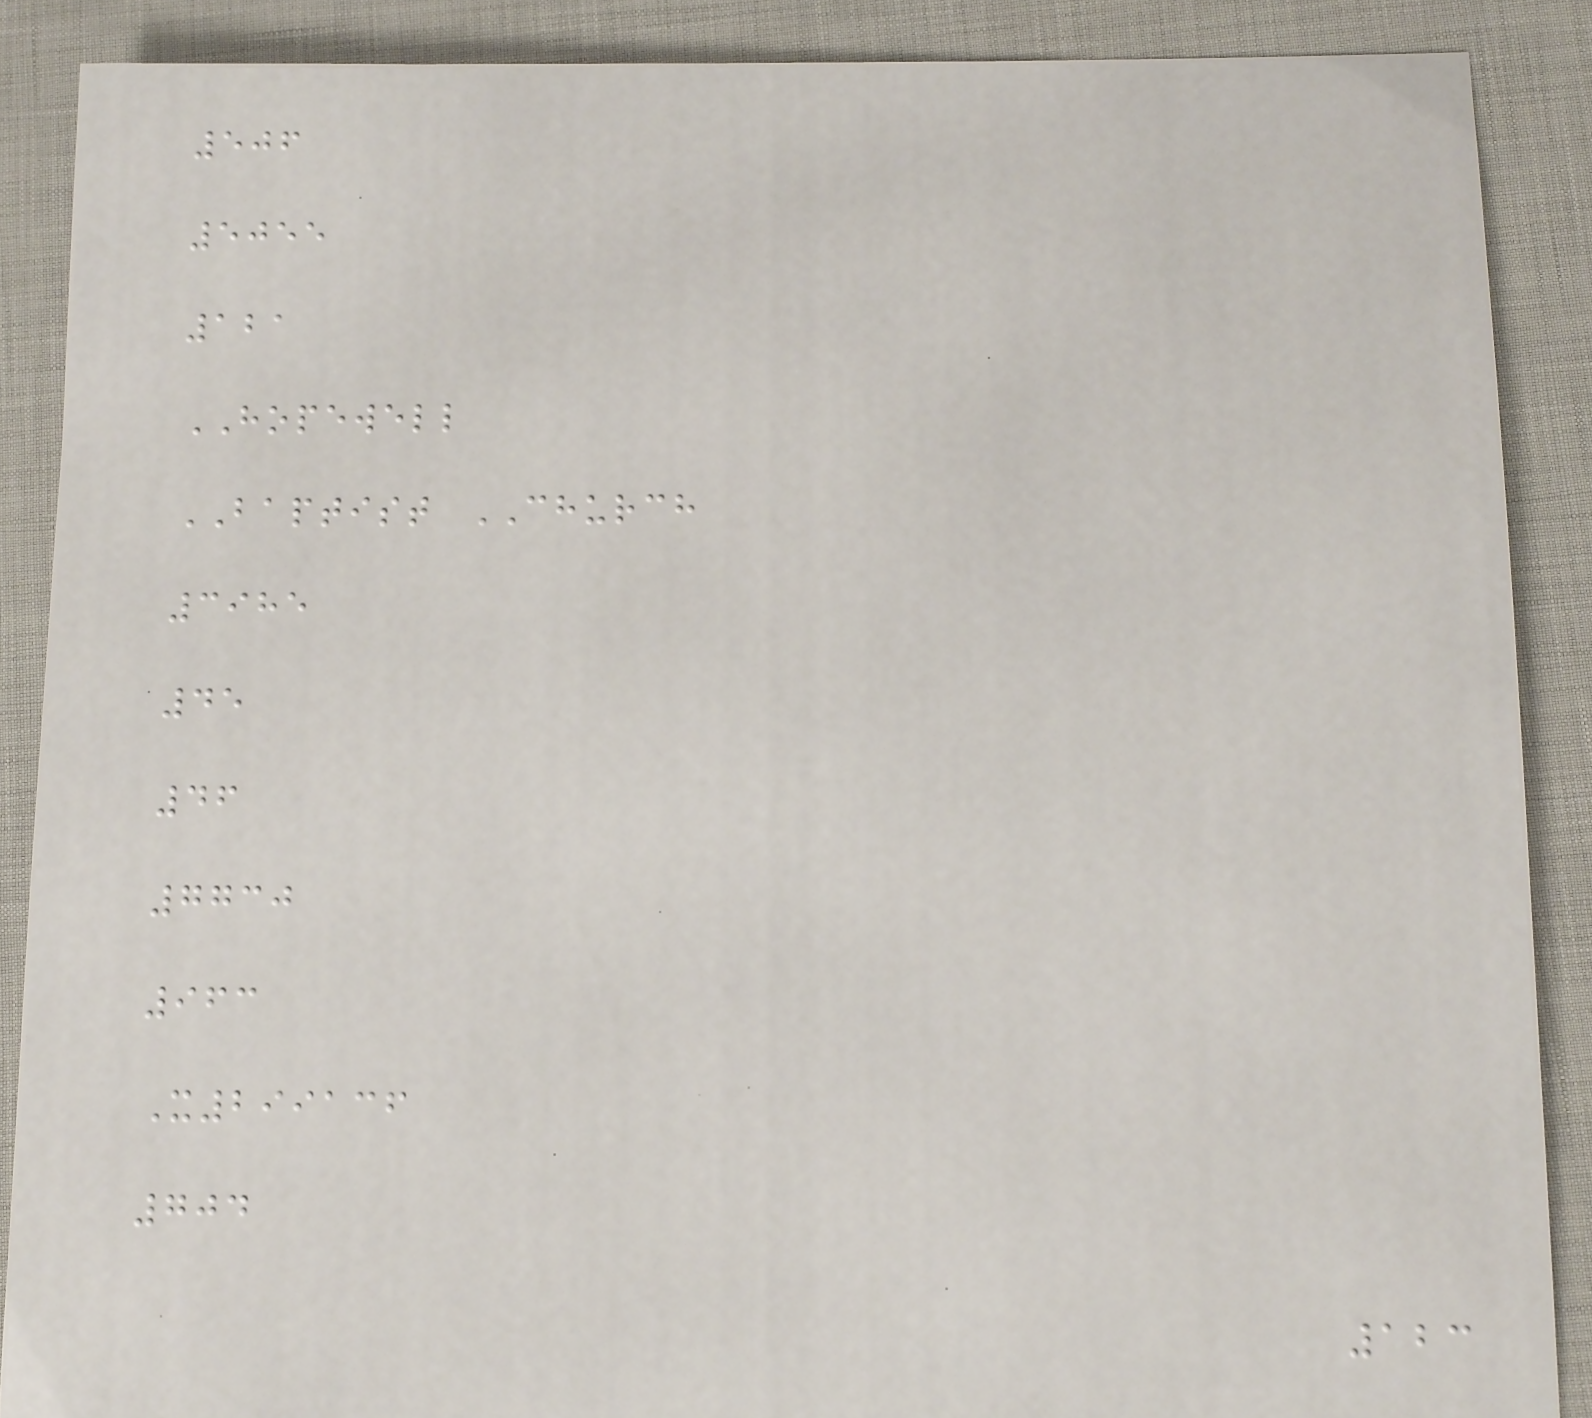506
5055
121
HOPEWELL
BAPTIST CHURCH
3985
45
46
7730
963
X299136
704
123
